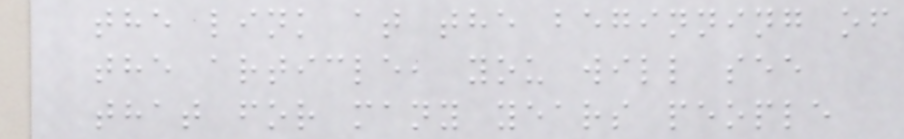the link at the beginning of
the article, you will see
that for many years people
